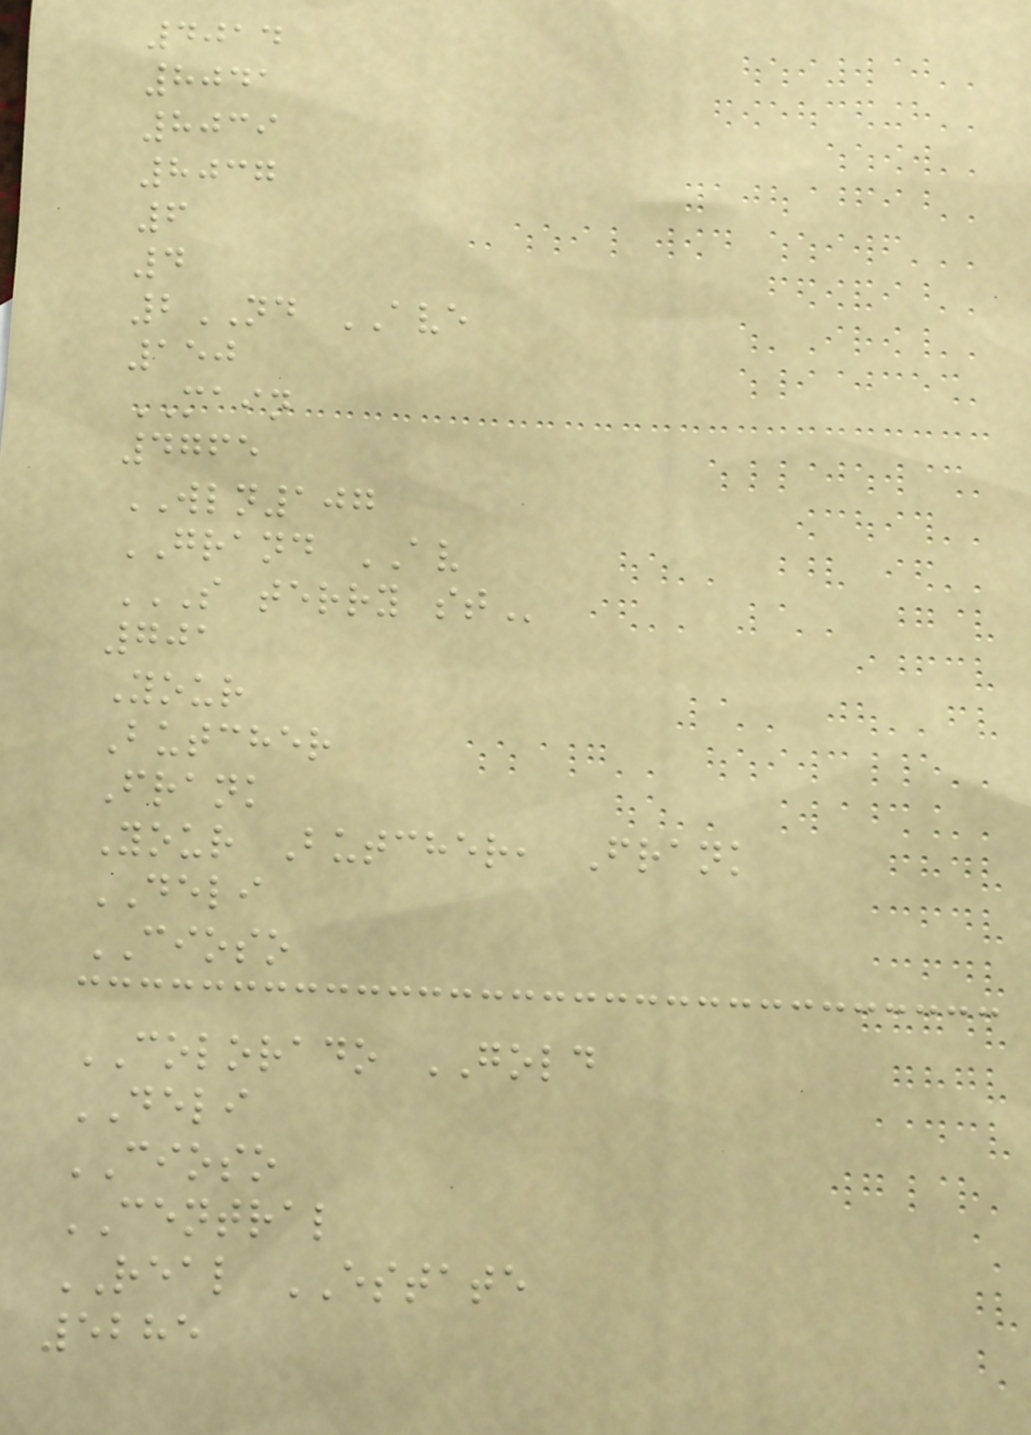4014
8041
8039
8037
6
4
2ND AVE
150
MAIN
4765
WLN107
GRAND AV
S TERRY ST
701
Your
Butcher
Frank
Your Butcher, Frank
DELI
CIOSO
COLORADO GOLD
DELI
CIOSO
CENTRAL
REAL ESTATE
5285
